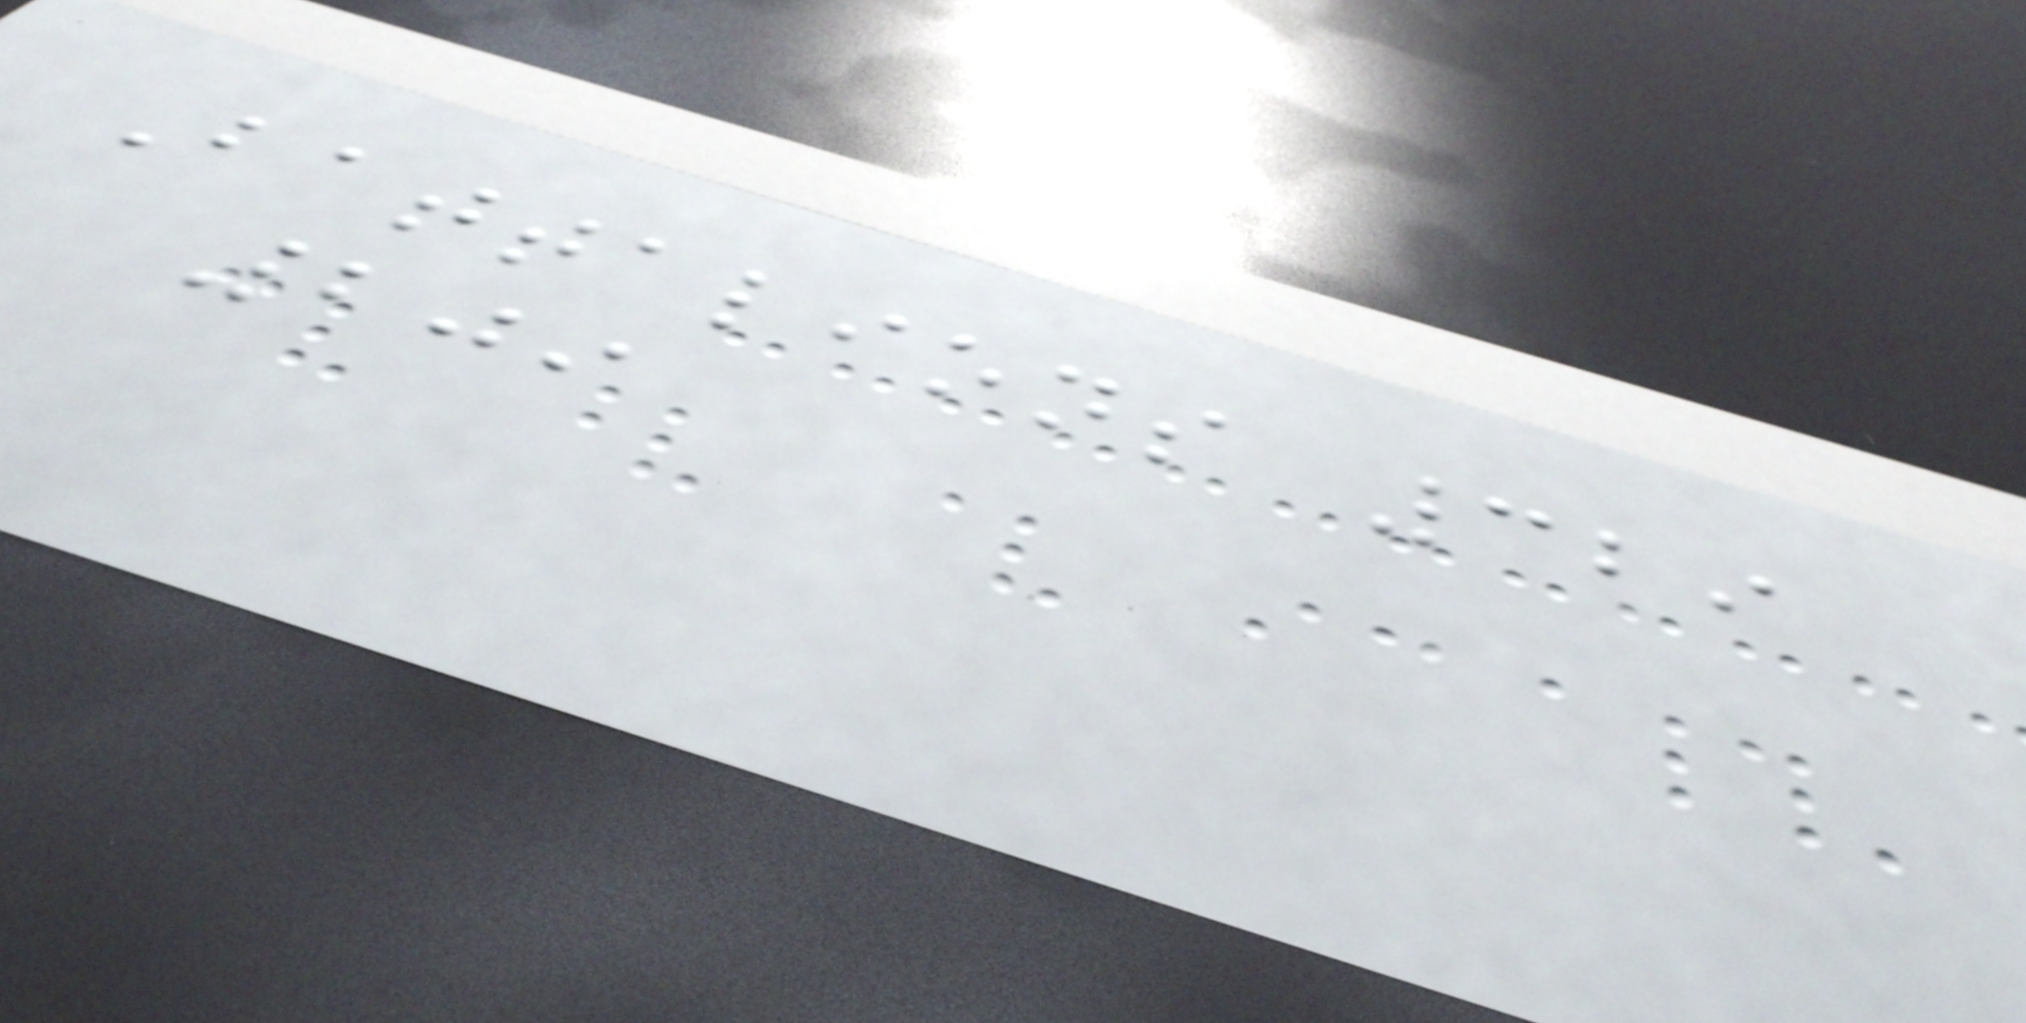Battalions 329
209
